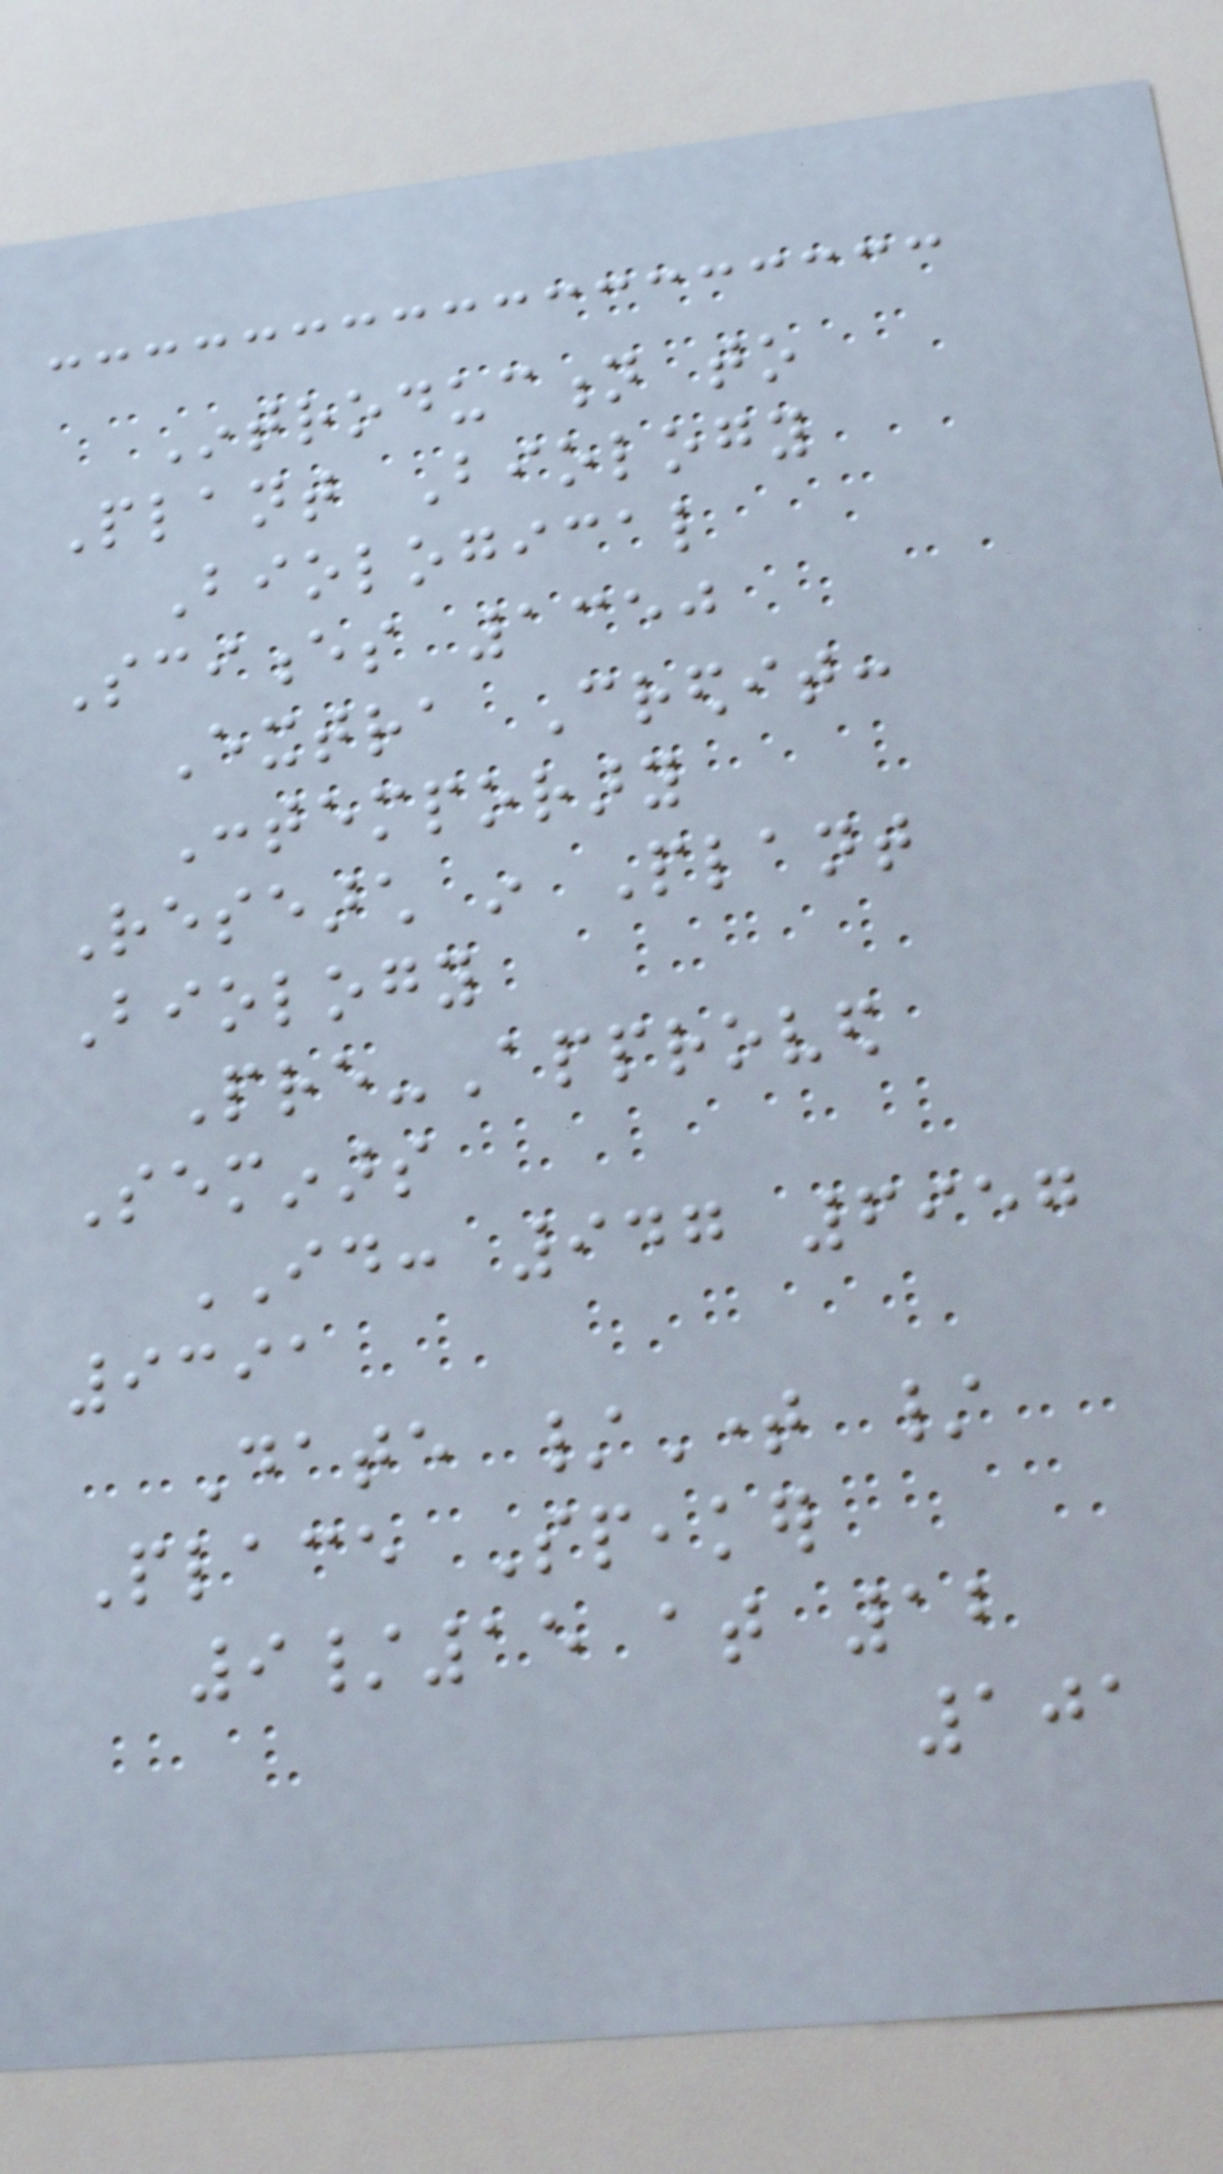Introduction to
Plant Biology
Biological
Sciences 1350
Extra Credit:
Contemporary
Research in Plant
Biology
Pre-Approved
Seminars
ID: 947 6957
9391
Date /Time /
Place Speaker
9/15 at 12
101
